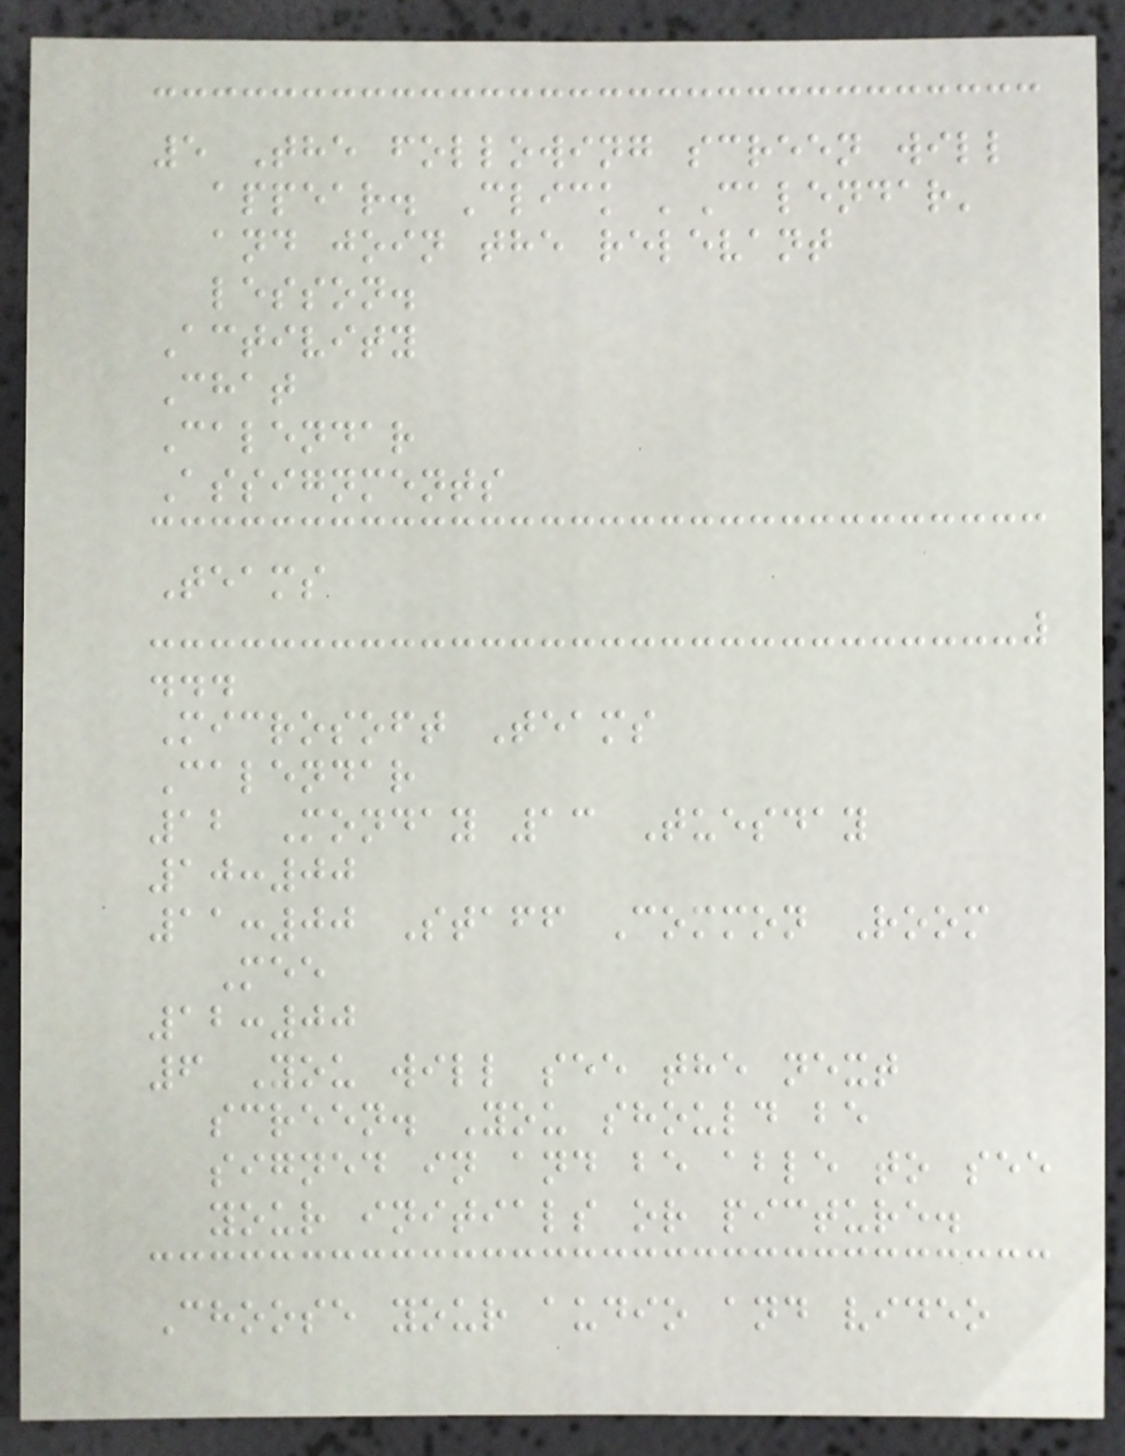5 The following screen will
appear. Click 'Calendar'
and join the relevant
lesson.
Activity
Chat
Calendar
Assignments
Teams
...
Microsoft Teams
Calendar
12 Monday 13 Tuesday
10:00
11:00 Staff Common Room
Mee
12:00
6 You will see the next
screen. You should be
signed in and be able to see
your initials or picture.
Choose your audio and video
